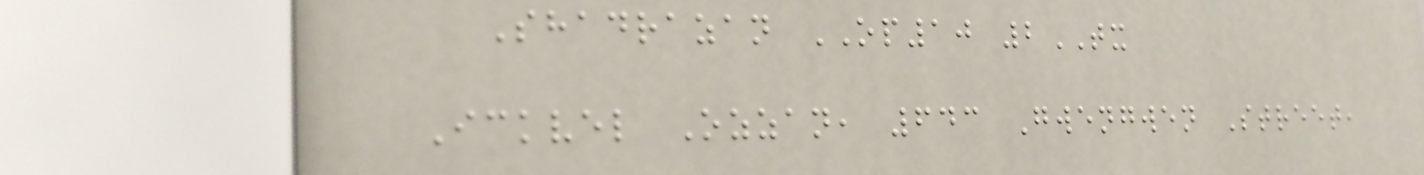Shadrazan OP10 2TX
Ickvel Ozzan, 643 Gwengwen Street,
